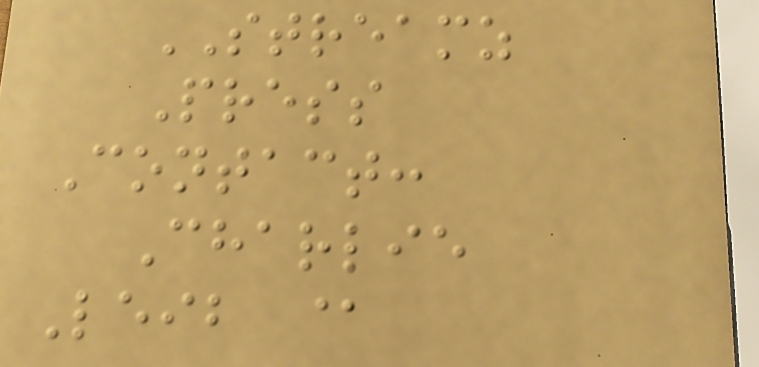STREAMZ
Press
Contact:
Charlie
Leib @
